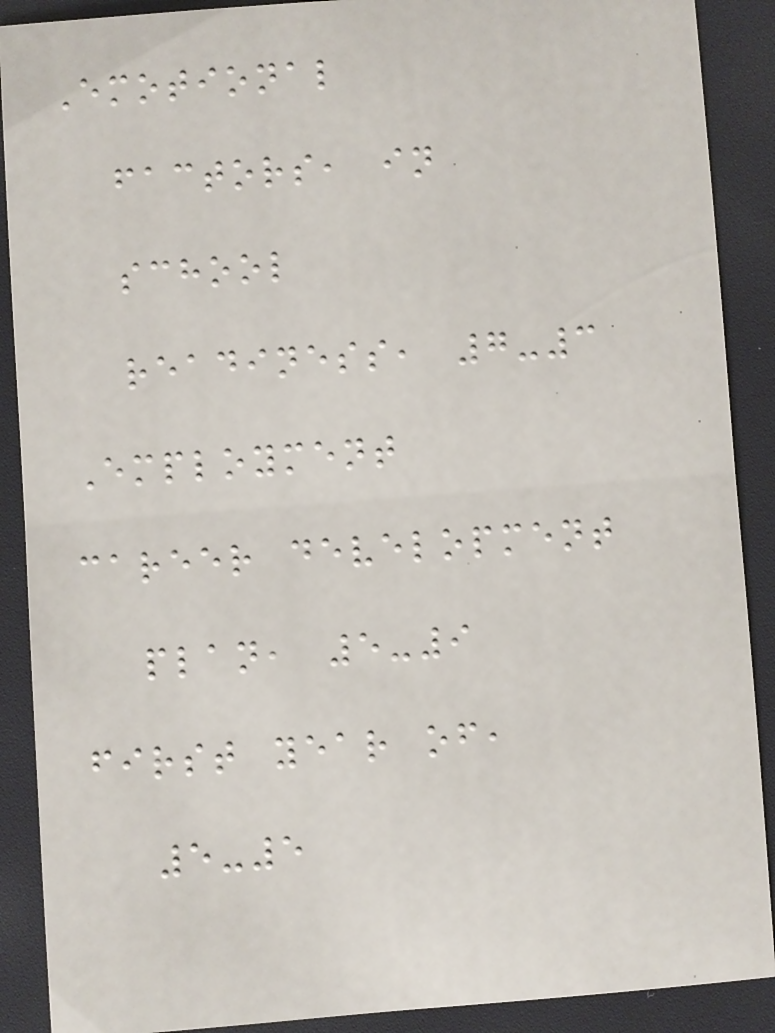Emotional
factors, in
school
readiness, 7-3
Employment
career development
plan, 5-9
first year of,
5-5
